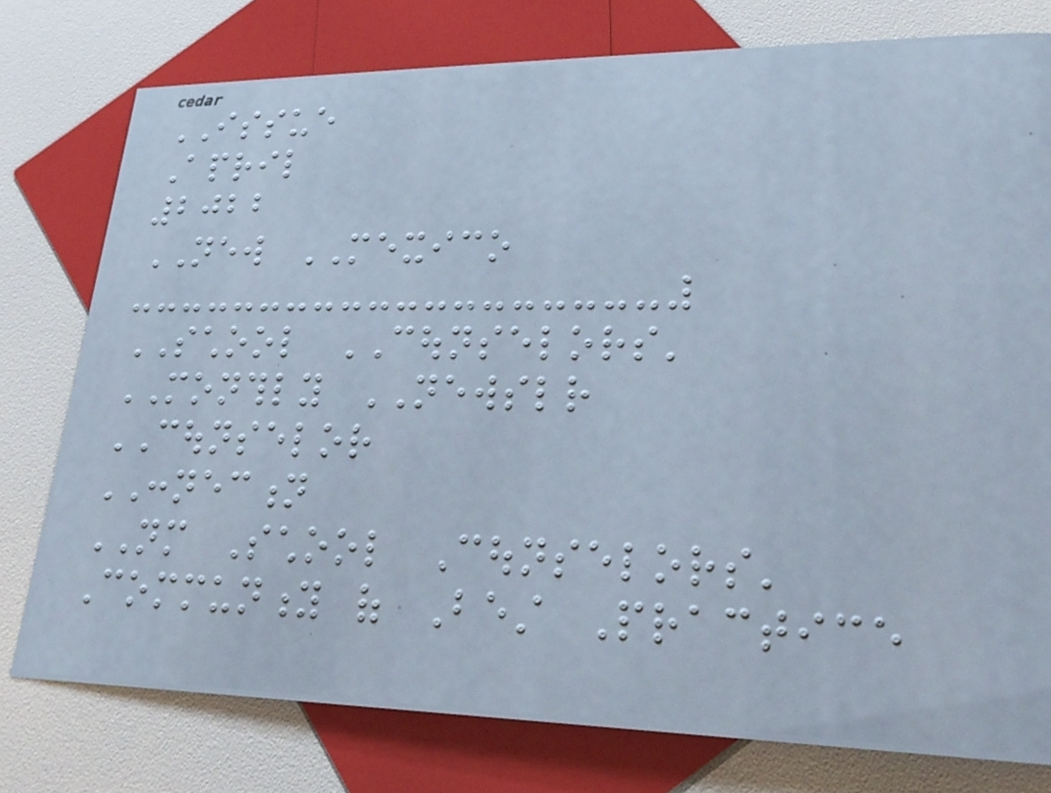ISSUE
April
2022
NEW MEXICO
SCHOOL COUNSELORS'
MONTHLY NEWSLETTER
COUNSELOR
CONNECTION
NM School Counselors'
Community of Best Practice
